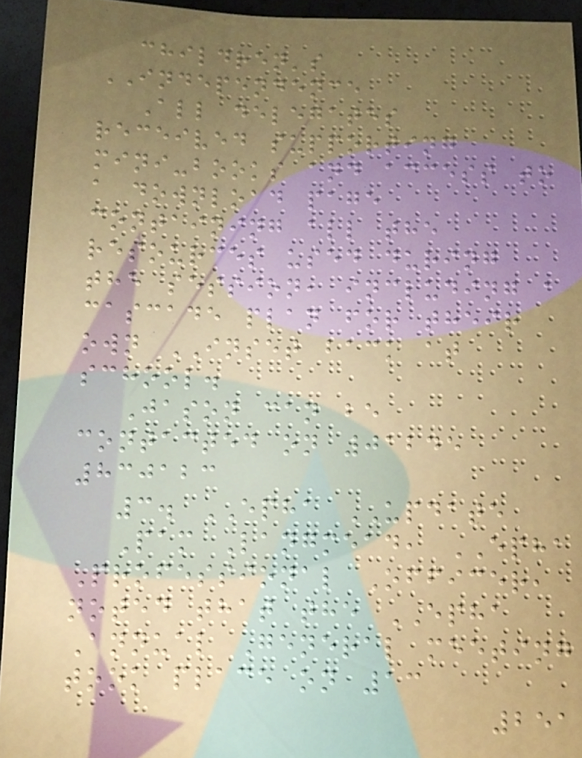children's
INDEPENDENCE
All delegates
received supporting
mini-books and access to
a download page
containing all the
resources used during
the session, including a
cascade plan for their
own INSET back at
school.
Jason can be
contacted on 01245
830123
3. EPHA UPDATE
Pam Langmead, EPHA
Professional Officer,
noted that the EPHA
Annual General meeting
took place on 13
251
